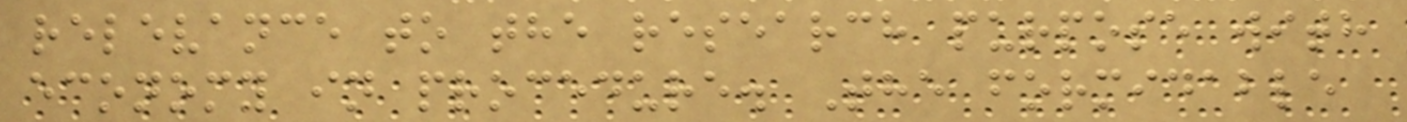relevance to the research purpose with
economy in procedure. The formidable
